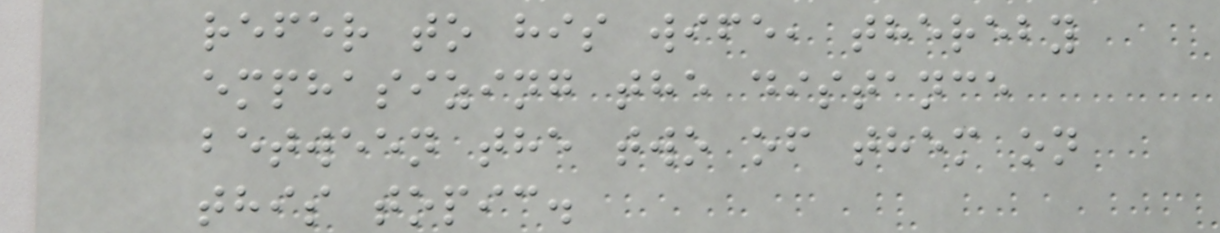refer to his wife, thereby
emphasizing the distance
between the two of them on
this topic.
